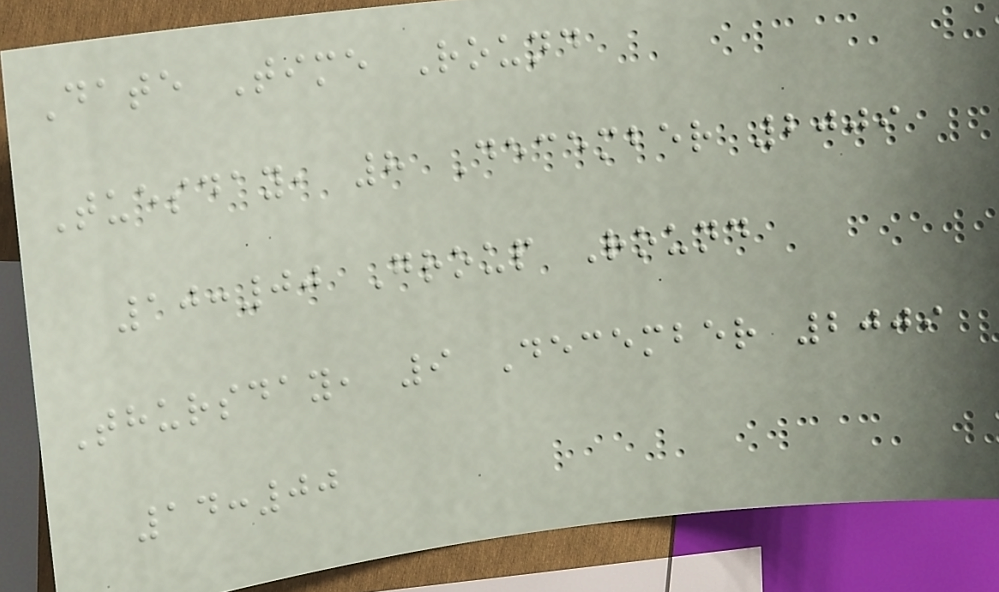Date Time Round
Tuesday, 8 December 2009
10:00 Group Round
Thursday, 9 December 2009
14:00
